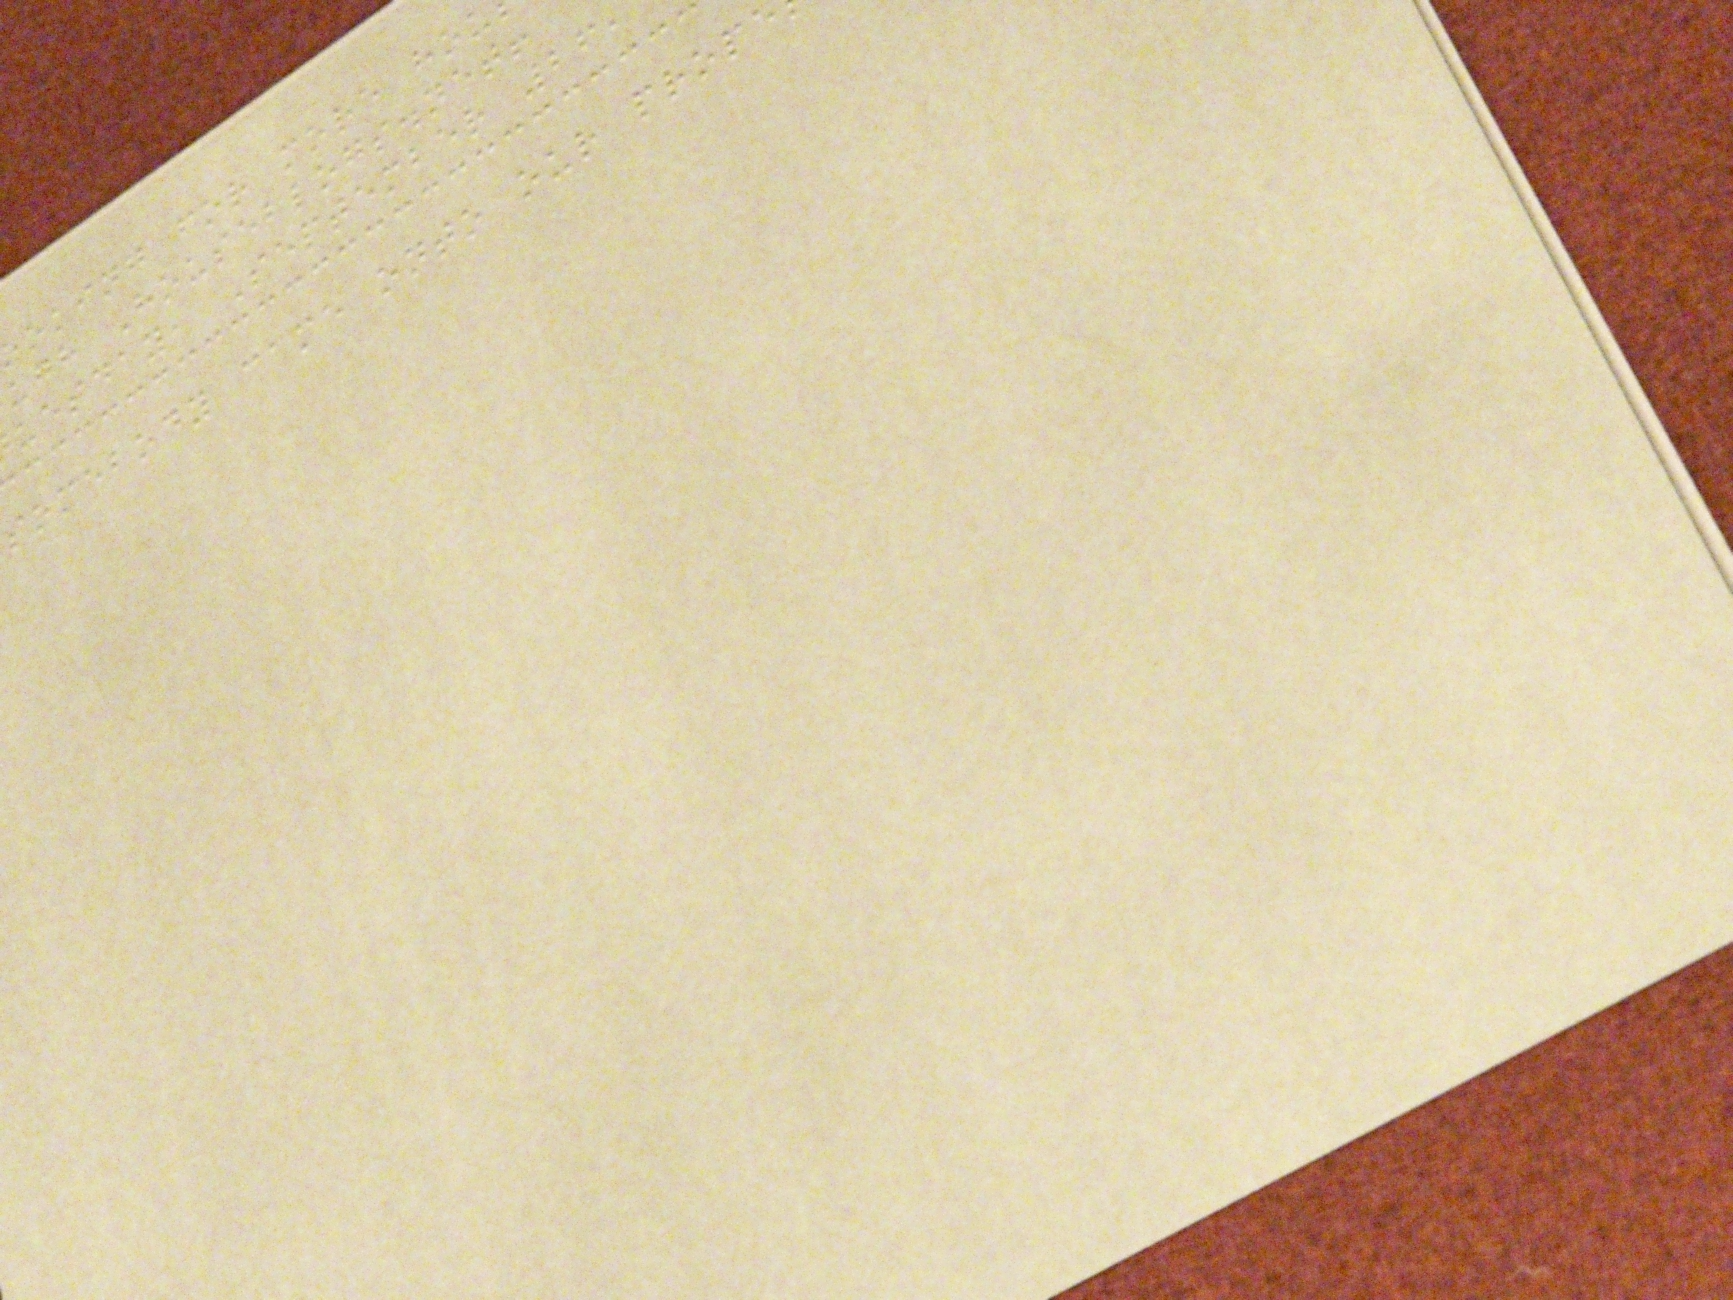oking for more hou
ugh Houseblogs.net!
uesday, September 26,
somebody came onto our prope
